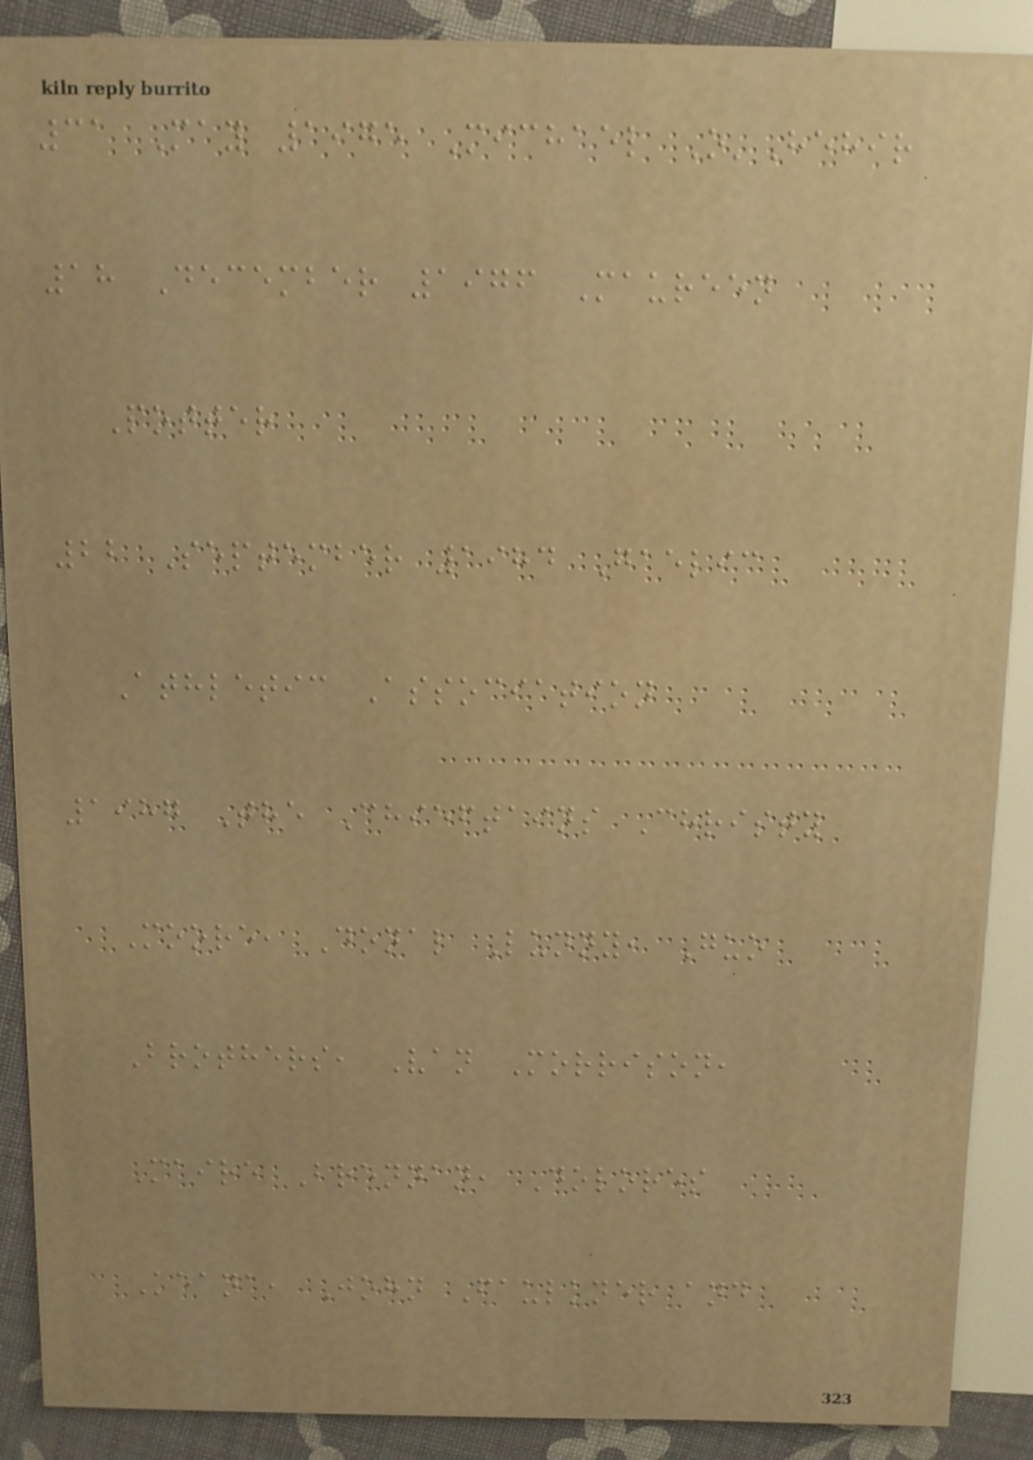31 May 1975 Michael O'Hehir
18 December 1976 Maureen
Potter
22 September 1984 Gaelic
Athletic Association
1987 The Chieftains Christy
Moore, Donal Lunny, Guo
Brothers, Van Morrison,
Maire Brennan, Dolores
Keana, John Faulkner and
